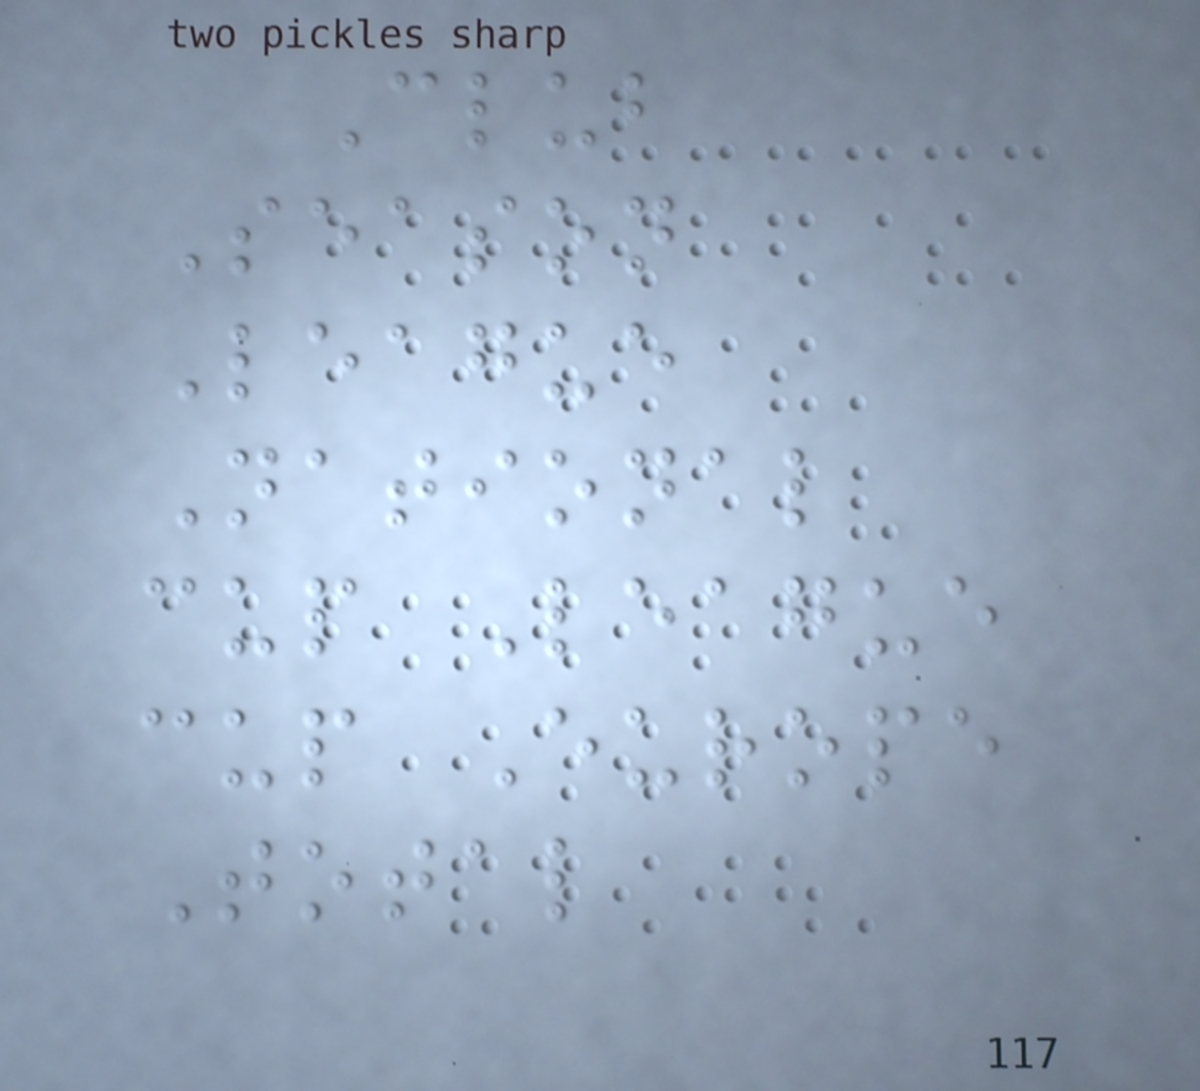Club
Season
League
National
cup League
cup Europe
Total
